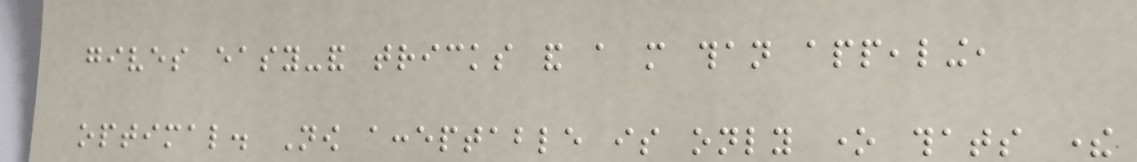gives easy-and tricks and a more than appealing,
optimal. Now acceptable is only one thats there
